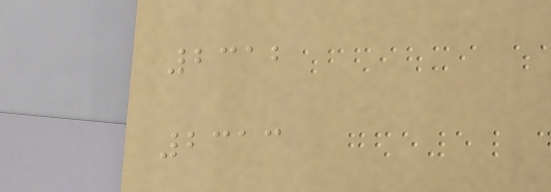2312
2313
